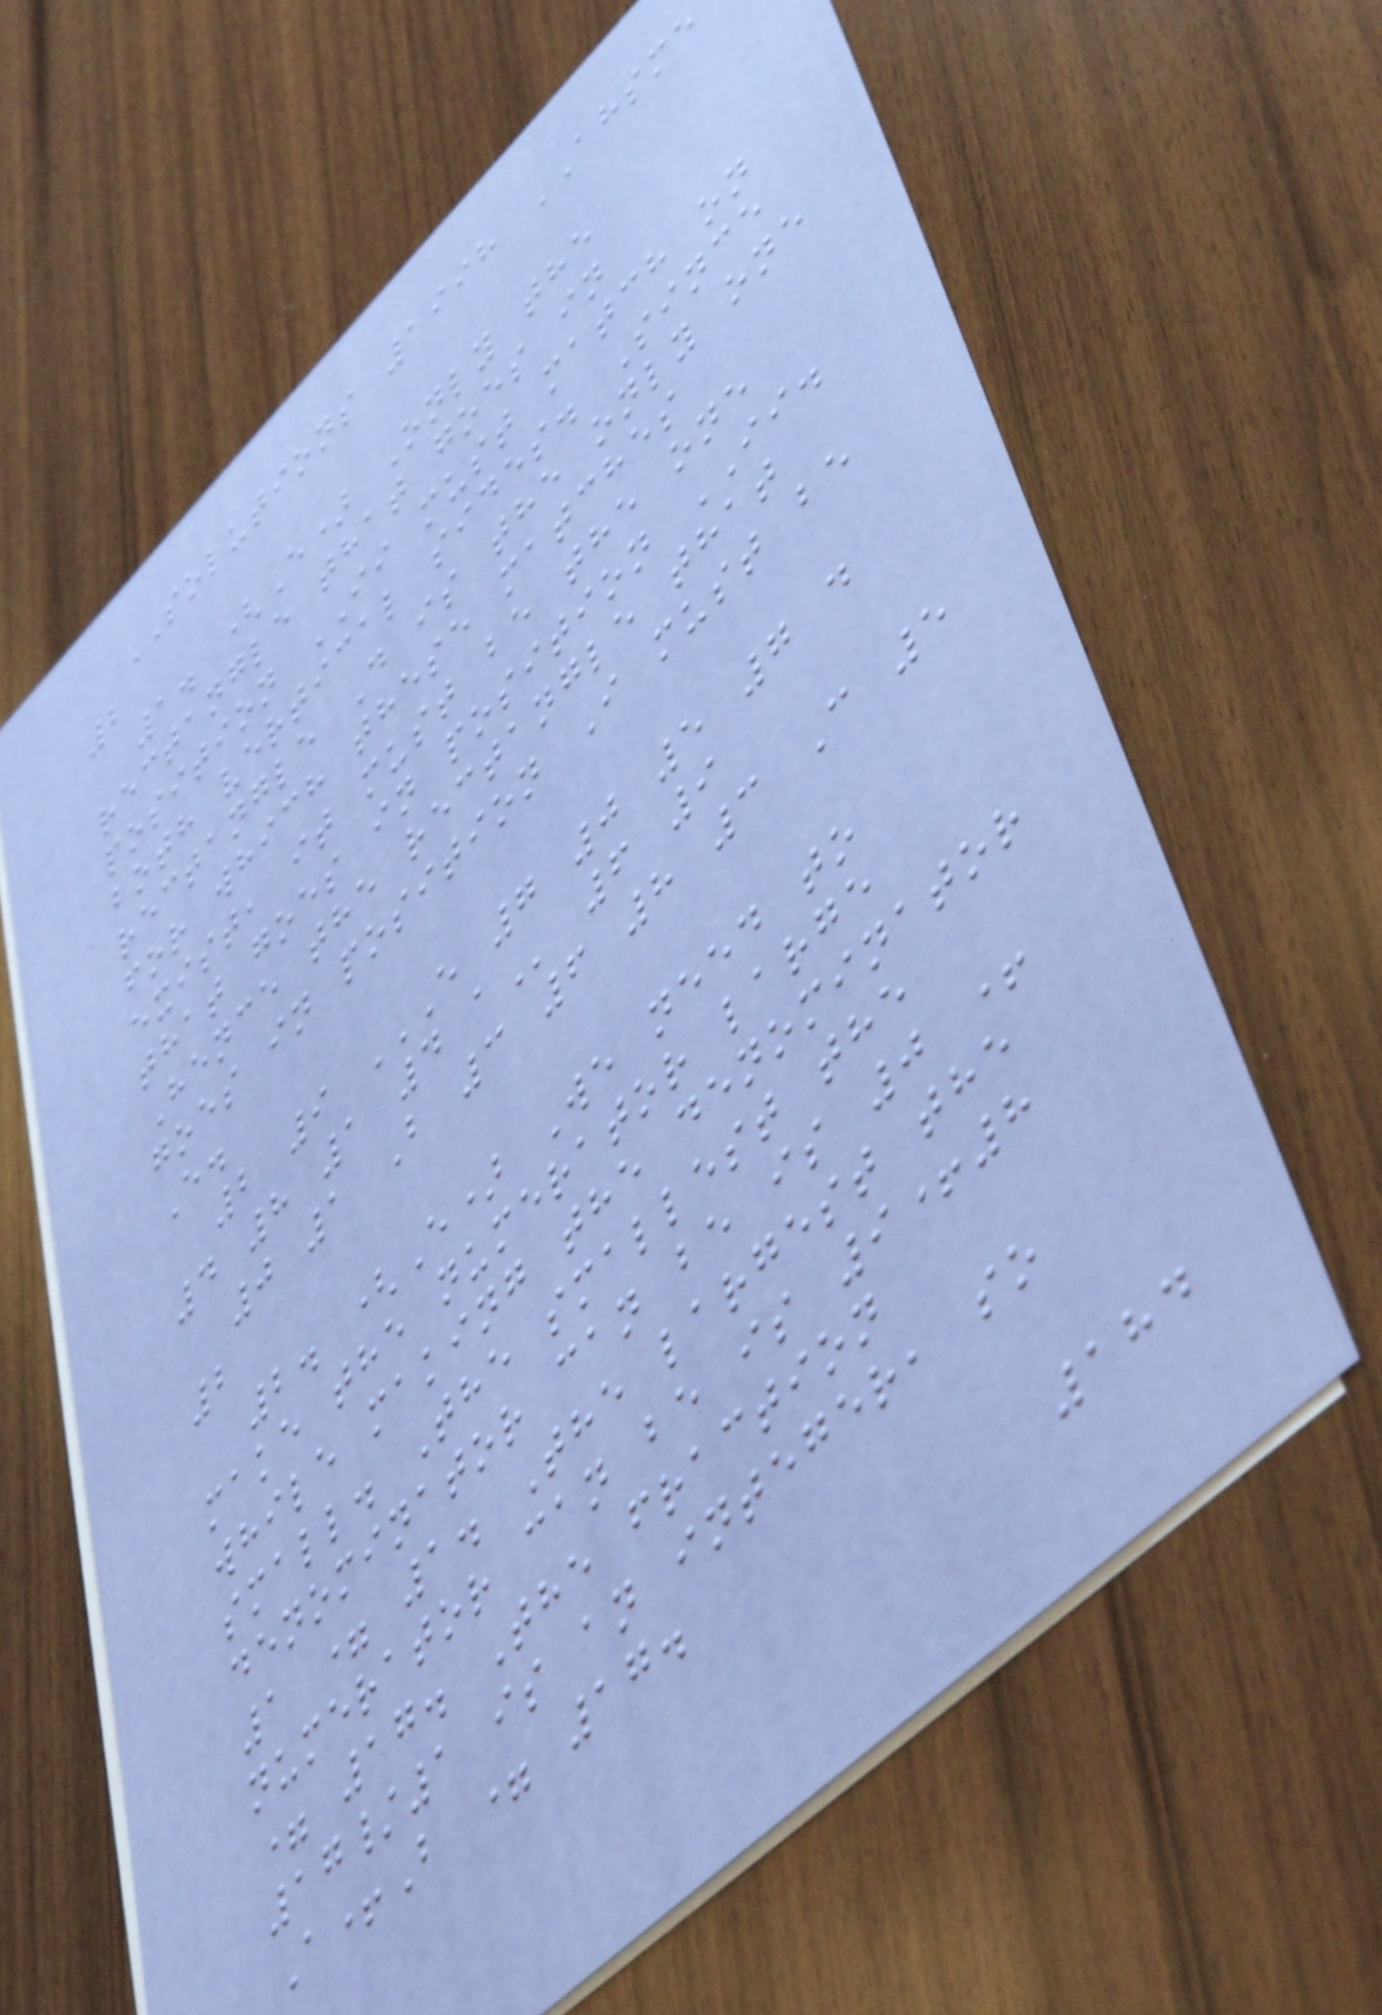SOLUTIONS 1998 AHSME
2
1. (E) Only the
rectangle that goes in
position II must match on
both vertical sides. Since
rectangle D is the only one
for which these matches
exist, it must be the one
that goes in position II.
Hence the rectangle that
goes in position I must be
E.
2 9 E 7 0 5 7 D
4 8 1 4 A 6 9
0 1 B 3 6 8 3 C 5
2
2. (E) We need to
make the numerator large
while making the denominator
small. The smallest the
denominator can be is 0 +
1 = 1. The largest the
numerator can be is 9+8
= 17. The fraction
17/1 is an integer, so
A+B = 17.
184
